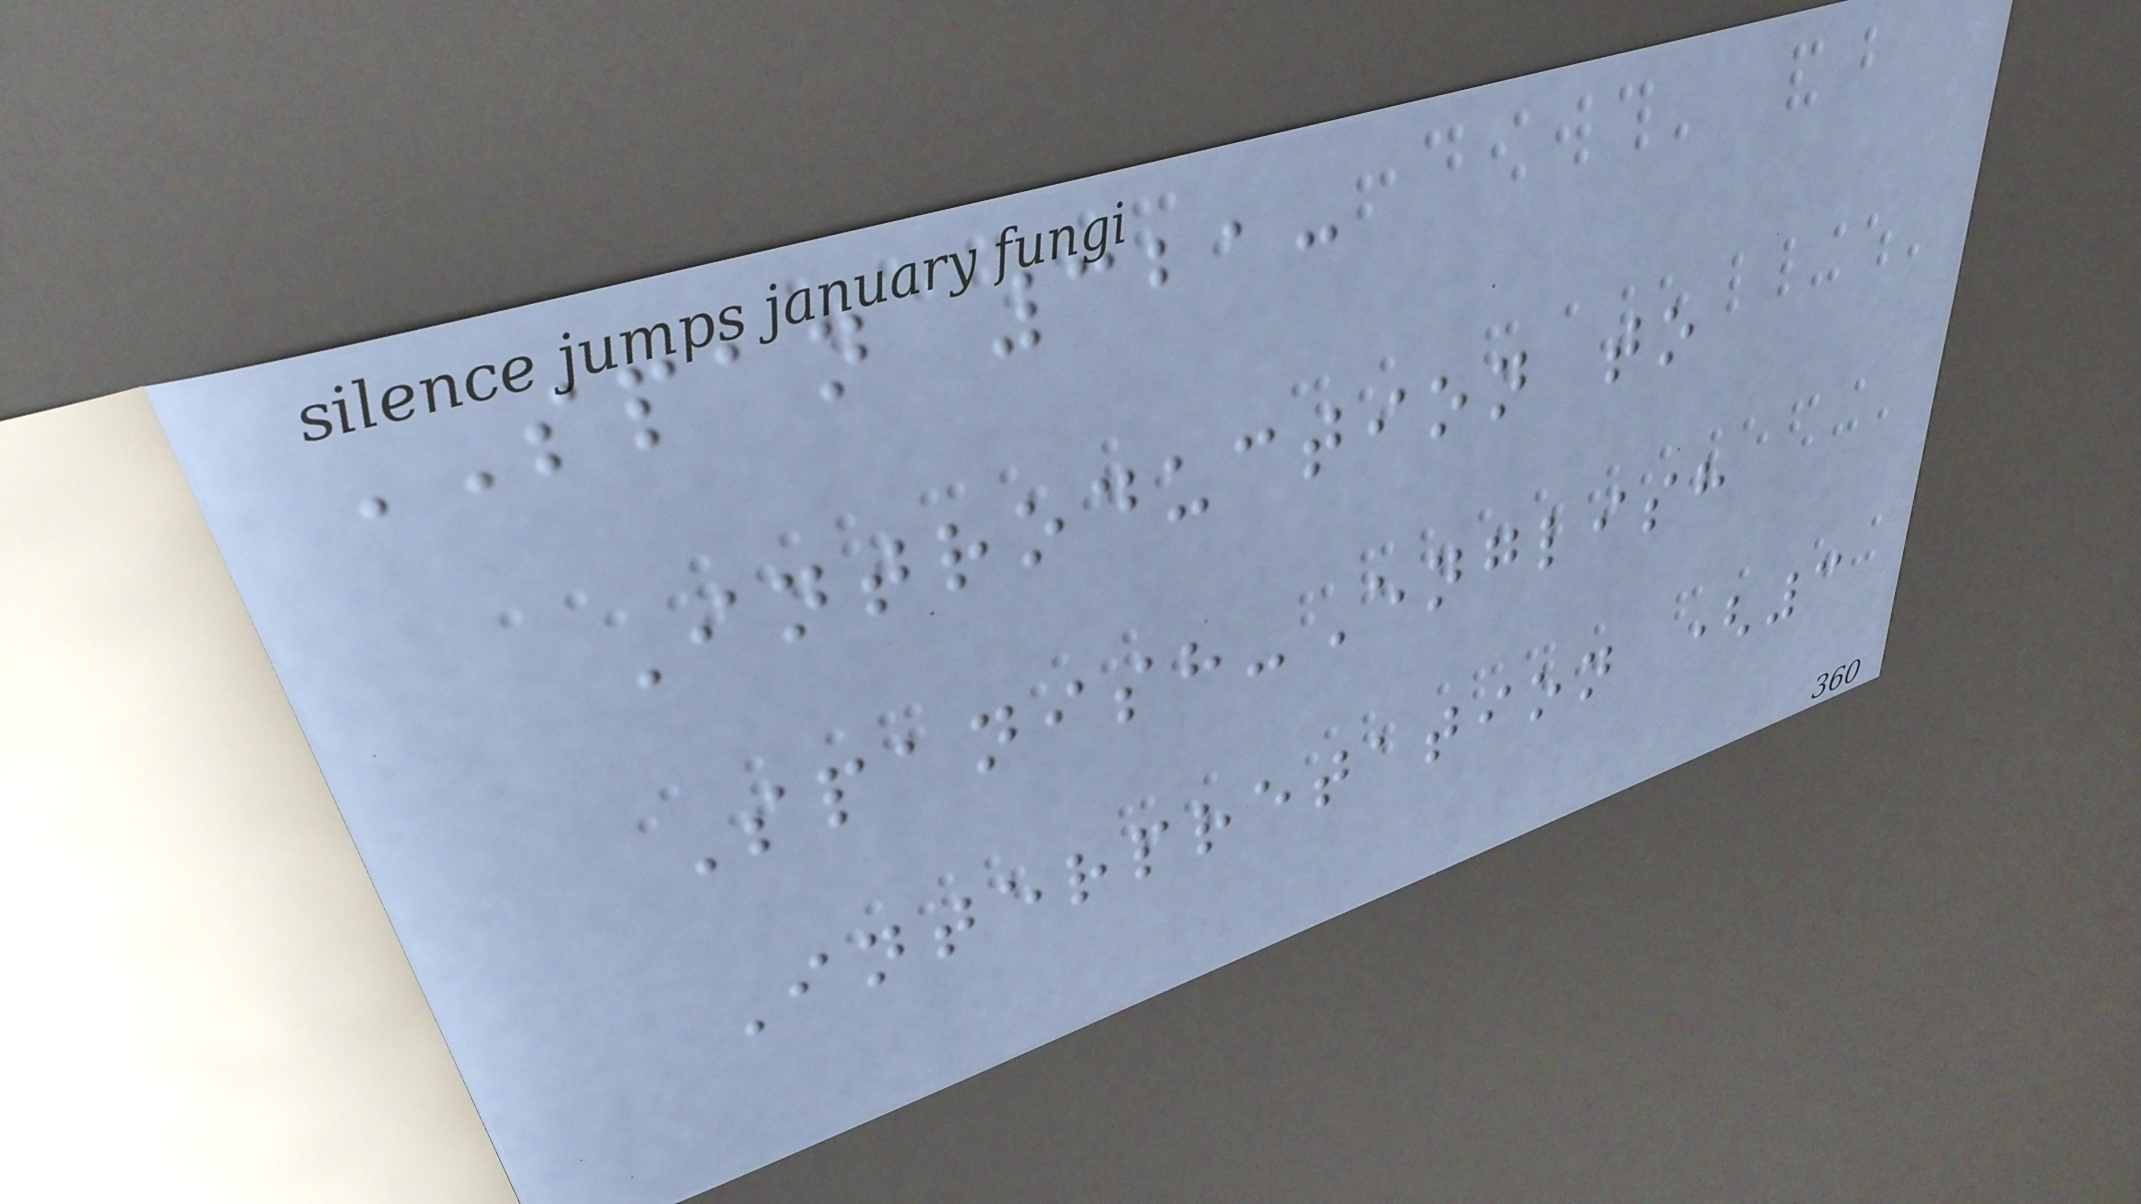SPAN 321:
Introduction to
Spanish-English
Interpretation (3
